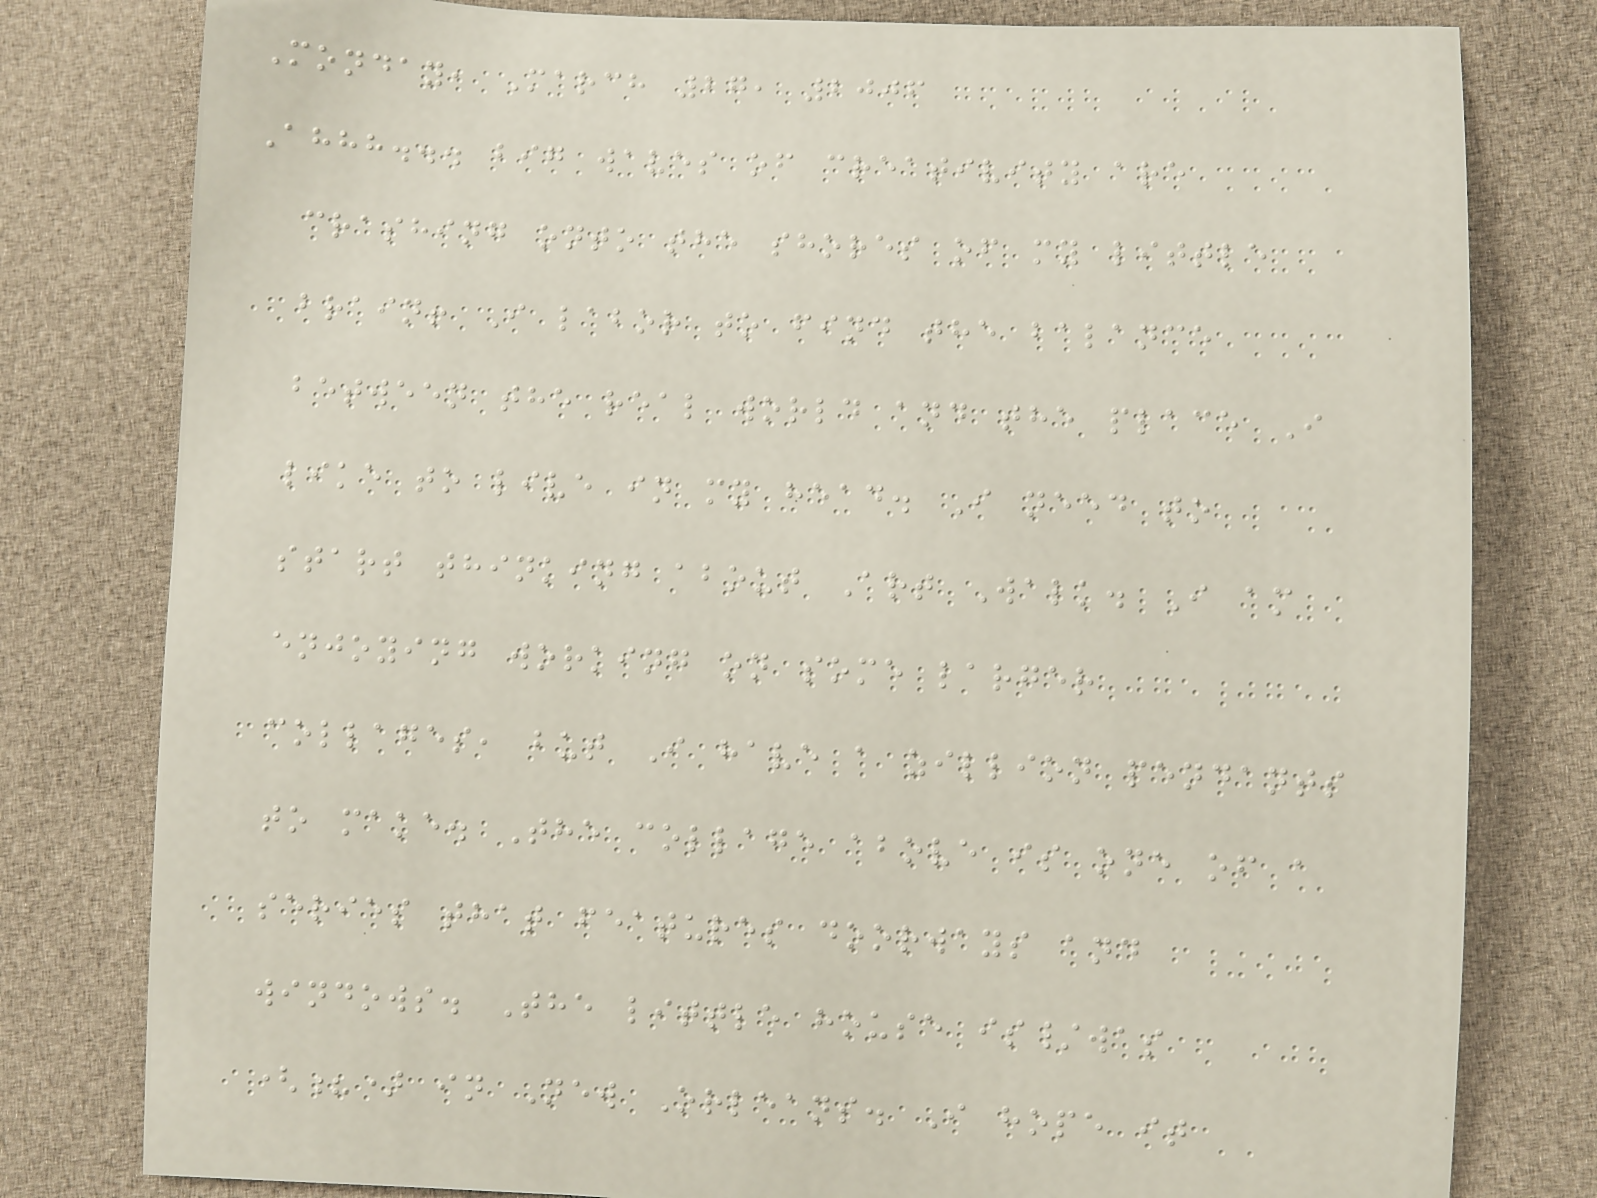Monday, March 27, 2006
Ahhh... big waves of creativity are
crashing onto the shores of my little
brain! I labor to find the balance
between the real world and the place I
like to live in my head. I need to
start thinking about Art Walk. I am
enjoying working on some larger
collages, but I have a zillion pendants
to make. The collage above is one of a
series that features doorways and
windows. The little house is/was
(?) in New Orleans. I hope it
